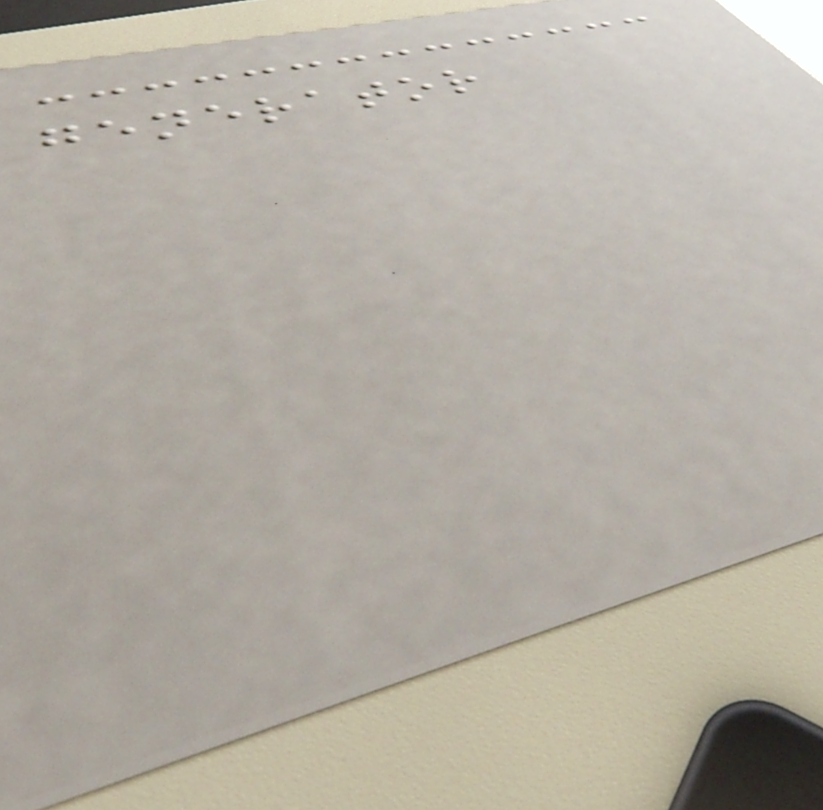generator
